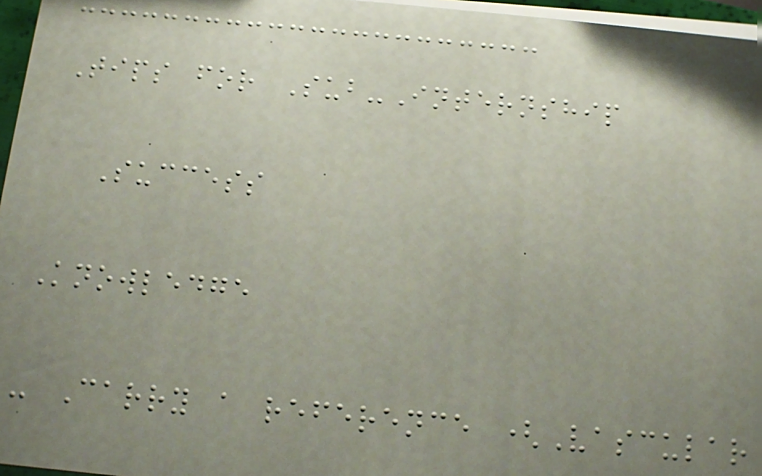Tips for Sub-Internship
Success
Knowledge
- Carry a reference (Vascular
